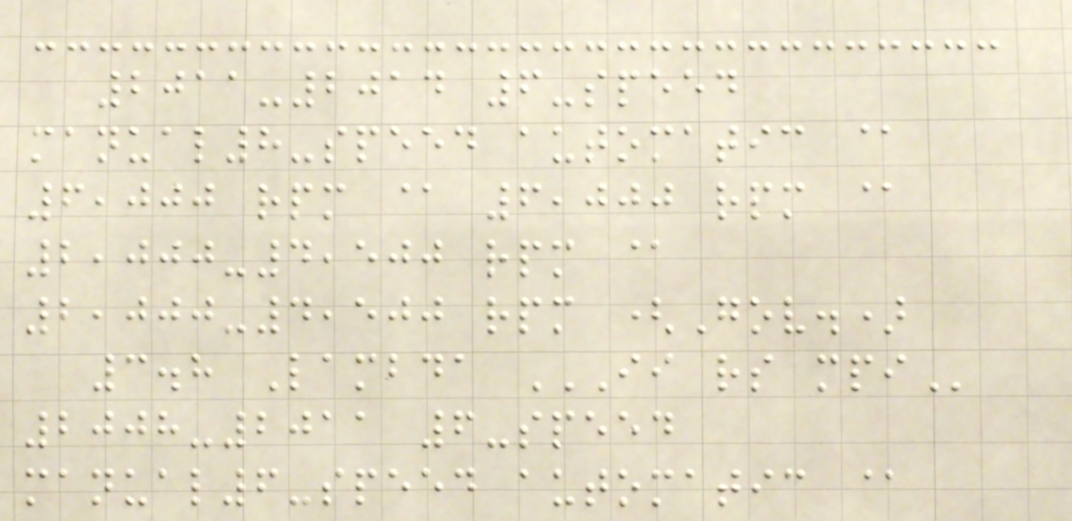2011-2014 6-speed
manual8-speed automatic @
6,000 rpm @ 6,000 rpm @
2,000-4,500 rpm @
2,000-4,500 rpm (Gov.)
3.8 Lambda II RS MPI
2008-2011 6-speed
manual6-speed automatic @
